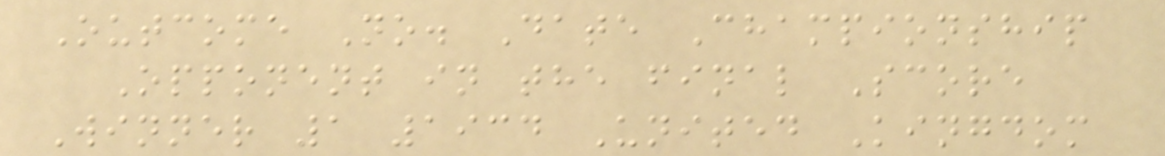Outcome No. Date Championship
Opponent in the final Score
Winner 1 1934 United Kingdom
